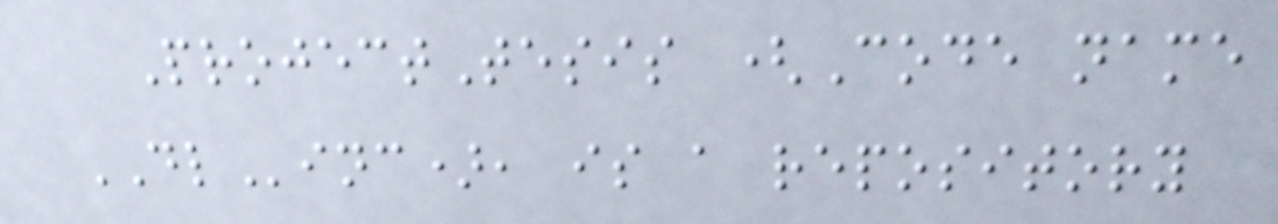ProjectTesis (Code name
DLinc), is a repository
